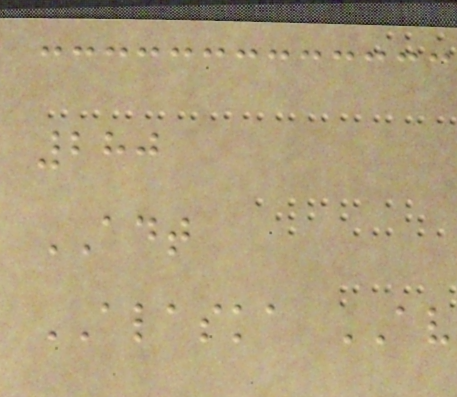280
ADT
ALASKA AV
